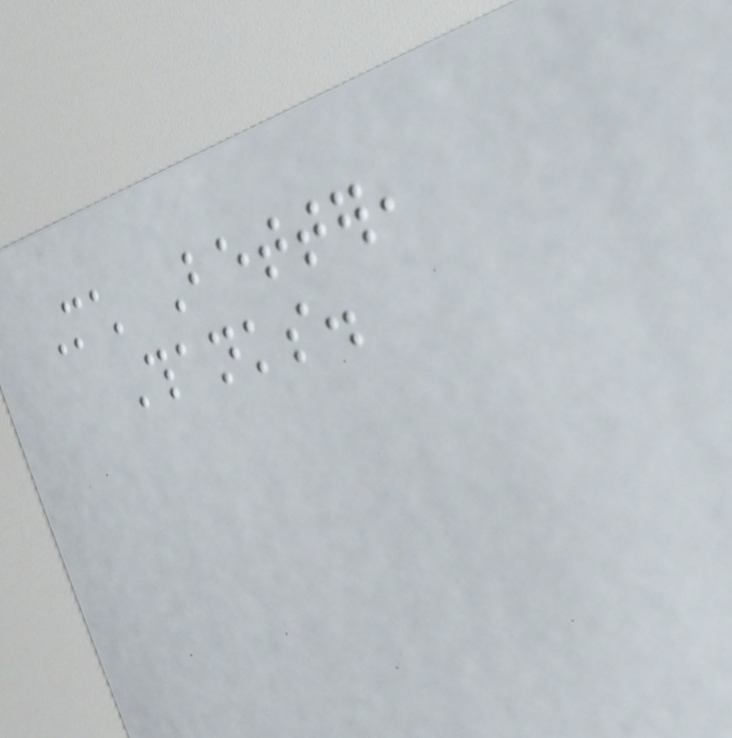Much Better,
Thanks.
